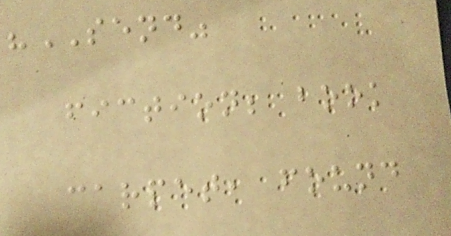"SEND"
fiction; book
carpet, found
